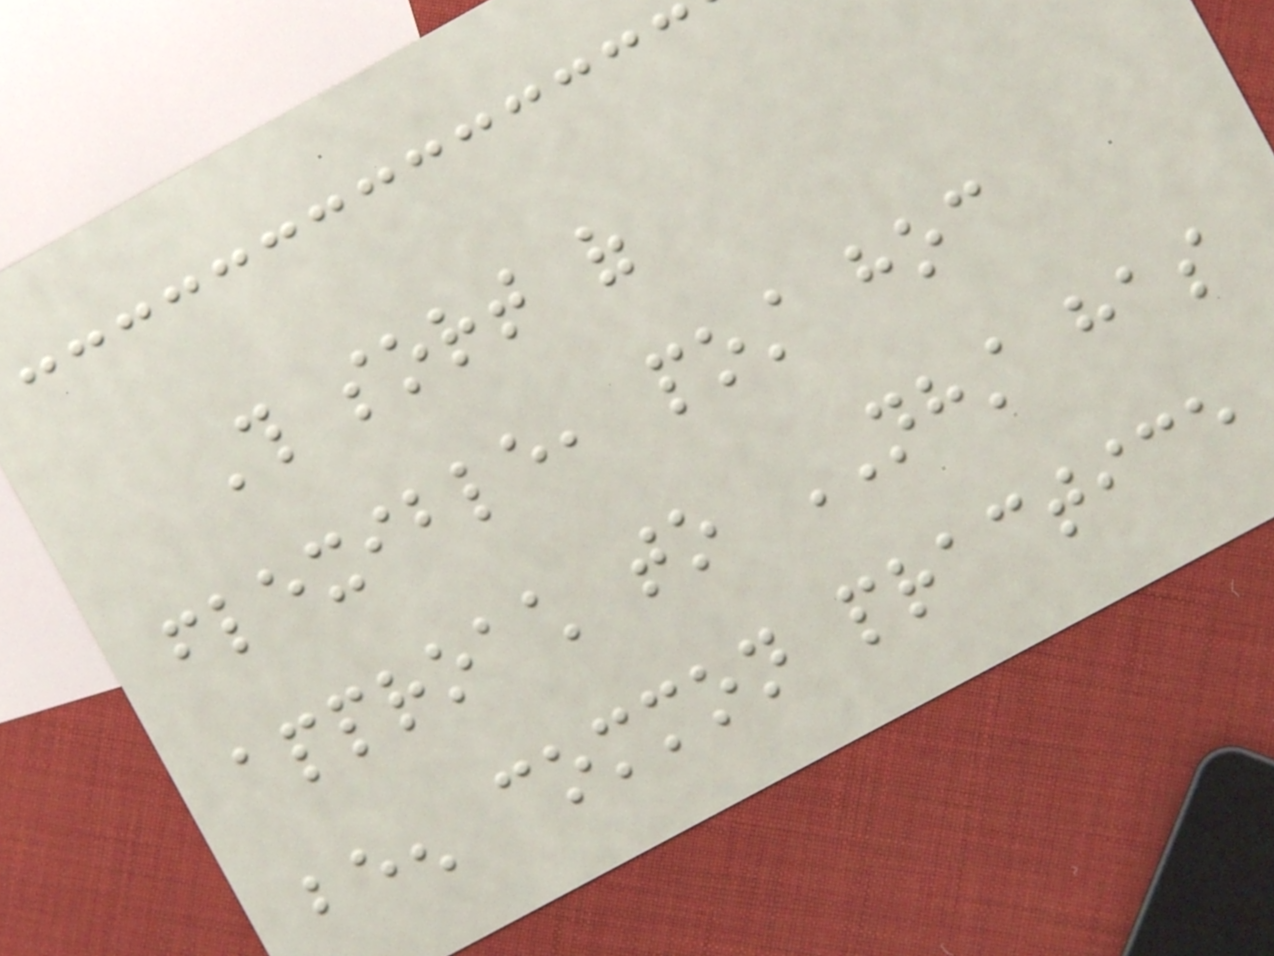This sort of
flexible, post hoc
approach to NHST has
been common practice
